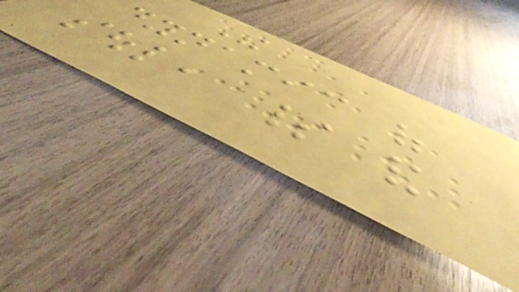The
dynamic of
soul, spirit and
